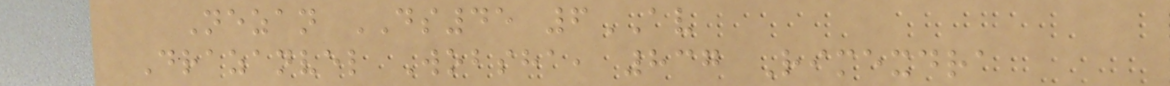Nezan DS45 6AV
Drazanvel Wobsha, 837 Rimexdra
